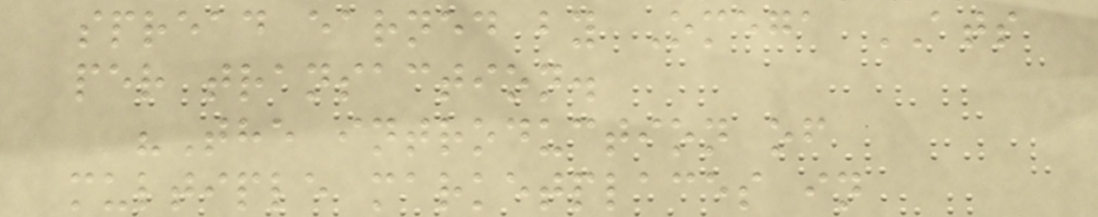spread earned by Omega ATS
per transaction.
"The introduction of
multiple marketplaces in
